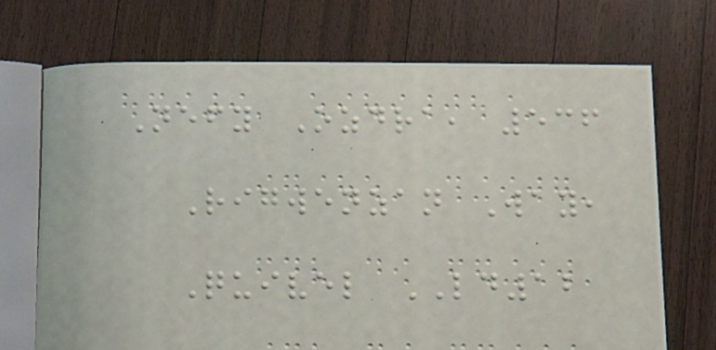Nefy Ozdra, 536
Rigwenzan Way,
Quivel LD12
